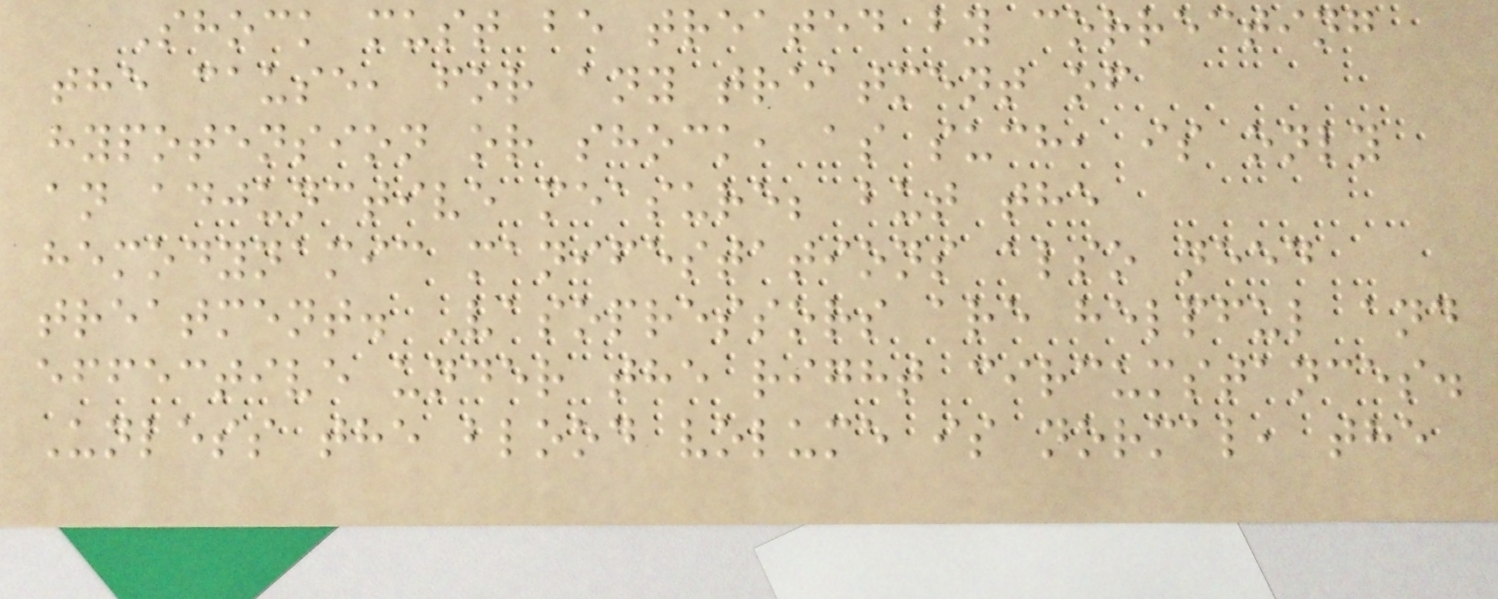Shock must be treated by correcting
the cause, for any treatment of
hypotension or shock, as such, is only
an adjunctive measure; but the
hemodynamic manifestations also need
treatment. Vasopressors are helpful and
effective under the right circumstances.
Unless the blood volume is normal, the
